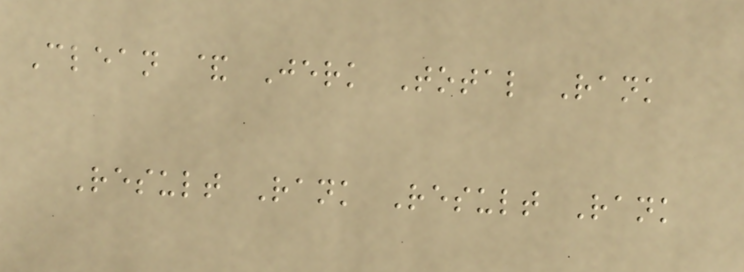Clean & Jerk Total Rank
Result Rank Result Rank
